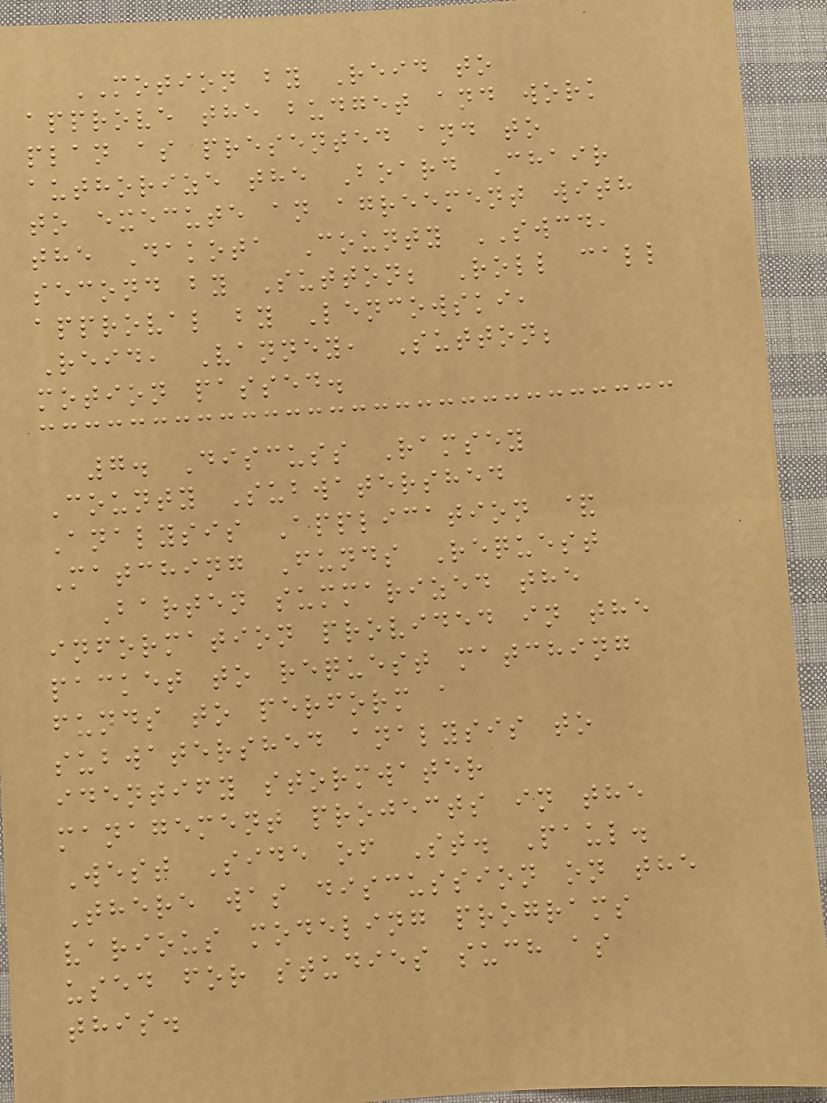MOTION by Reid to
approve the budget and work
plan as presented and to
authorize the Board Chair
to execute an agreement with
the Dakota County SWCD,
second by Sutton; Roll call
approval by Lencowski,
Reid, Vanney, Sutton;
motion passed.
7. Discuss Ramsey
County Subwatershed
Analysis Application &
Matching Funds Request
Barten summarized the
information provided in the
packet to request matching
funds to perform a
subwatershed analysis to
identify stormwater
management projects in the
West Side of St. Paul.
There was discussion on the
various modeling programs
used for studies such as
this.
